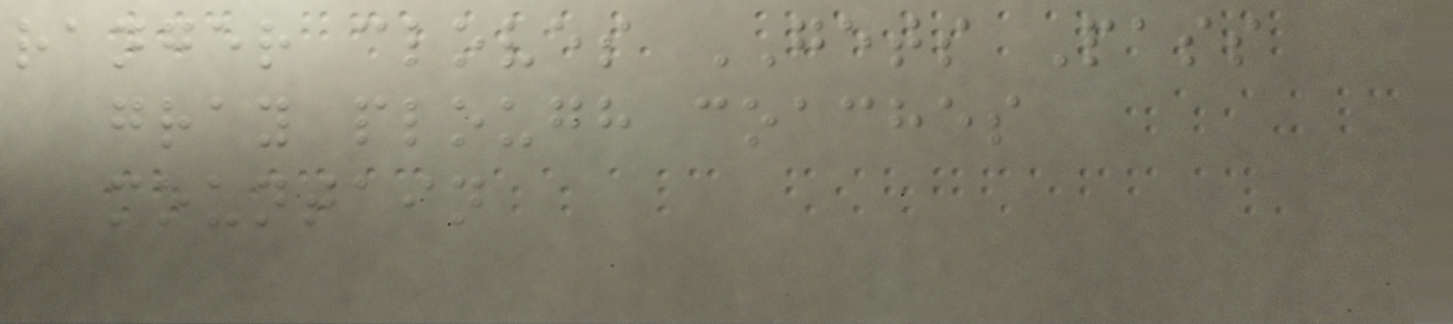ranger cloves GETS Pass
gray plough coaches
mountain
